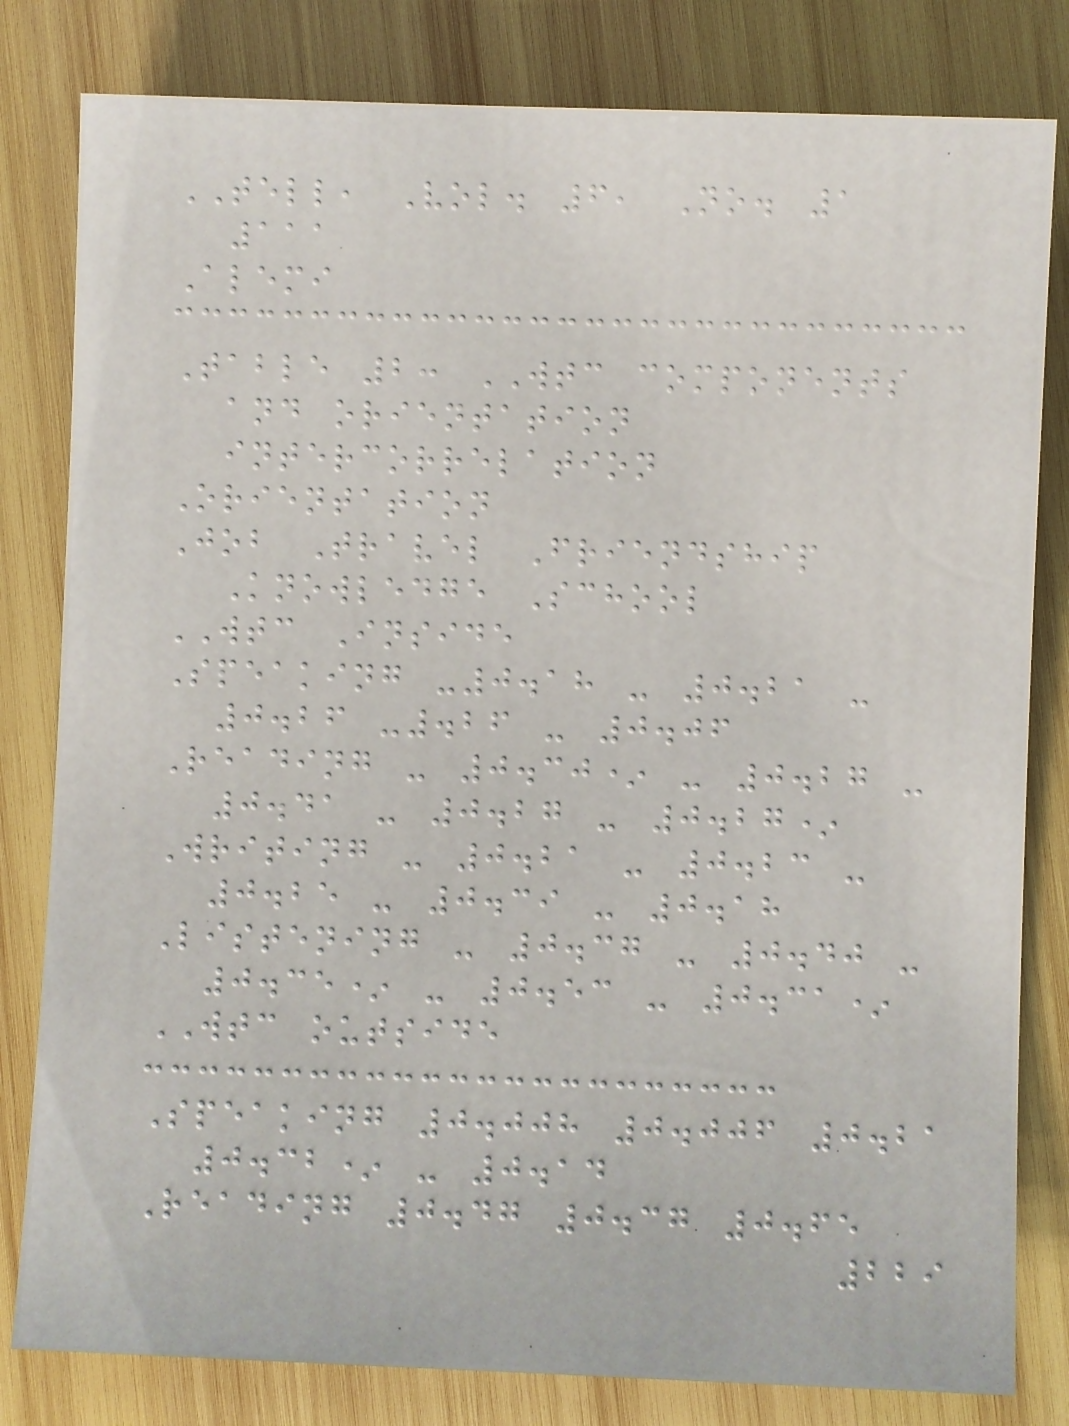TELL, Vol. 6, No. 1
111
Alemi
Table 2: WTC components
and orientation
intercorrelation
Orientation
Job Travel Friendship
Knowledge School
WTC Inside
Speaking -0.18 - 0.21 -
0.26 -.26 - 0.06
Reading - 0.30* - 0.27 -
0.41 - 0.27 - 0.27*
Writing - 0.21 - 0.23 -
0.25 - 0.39 - 0.18
Listening - 0.37 - 0.40 -
0.35* - 0.53 - 0.31*
WTC outside
Speaking 0.008 0.006 0.21
0.32* - 0.14
Reading 0.47 0.37 0.65
229
